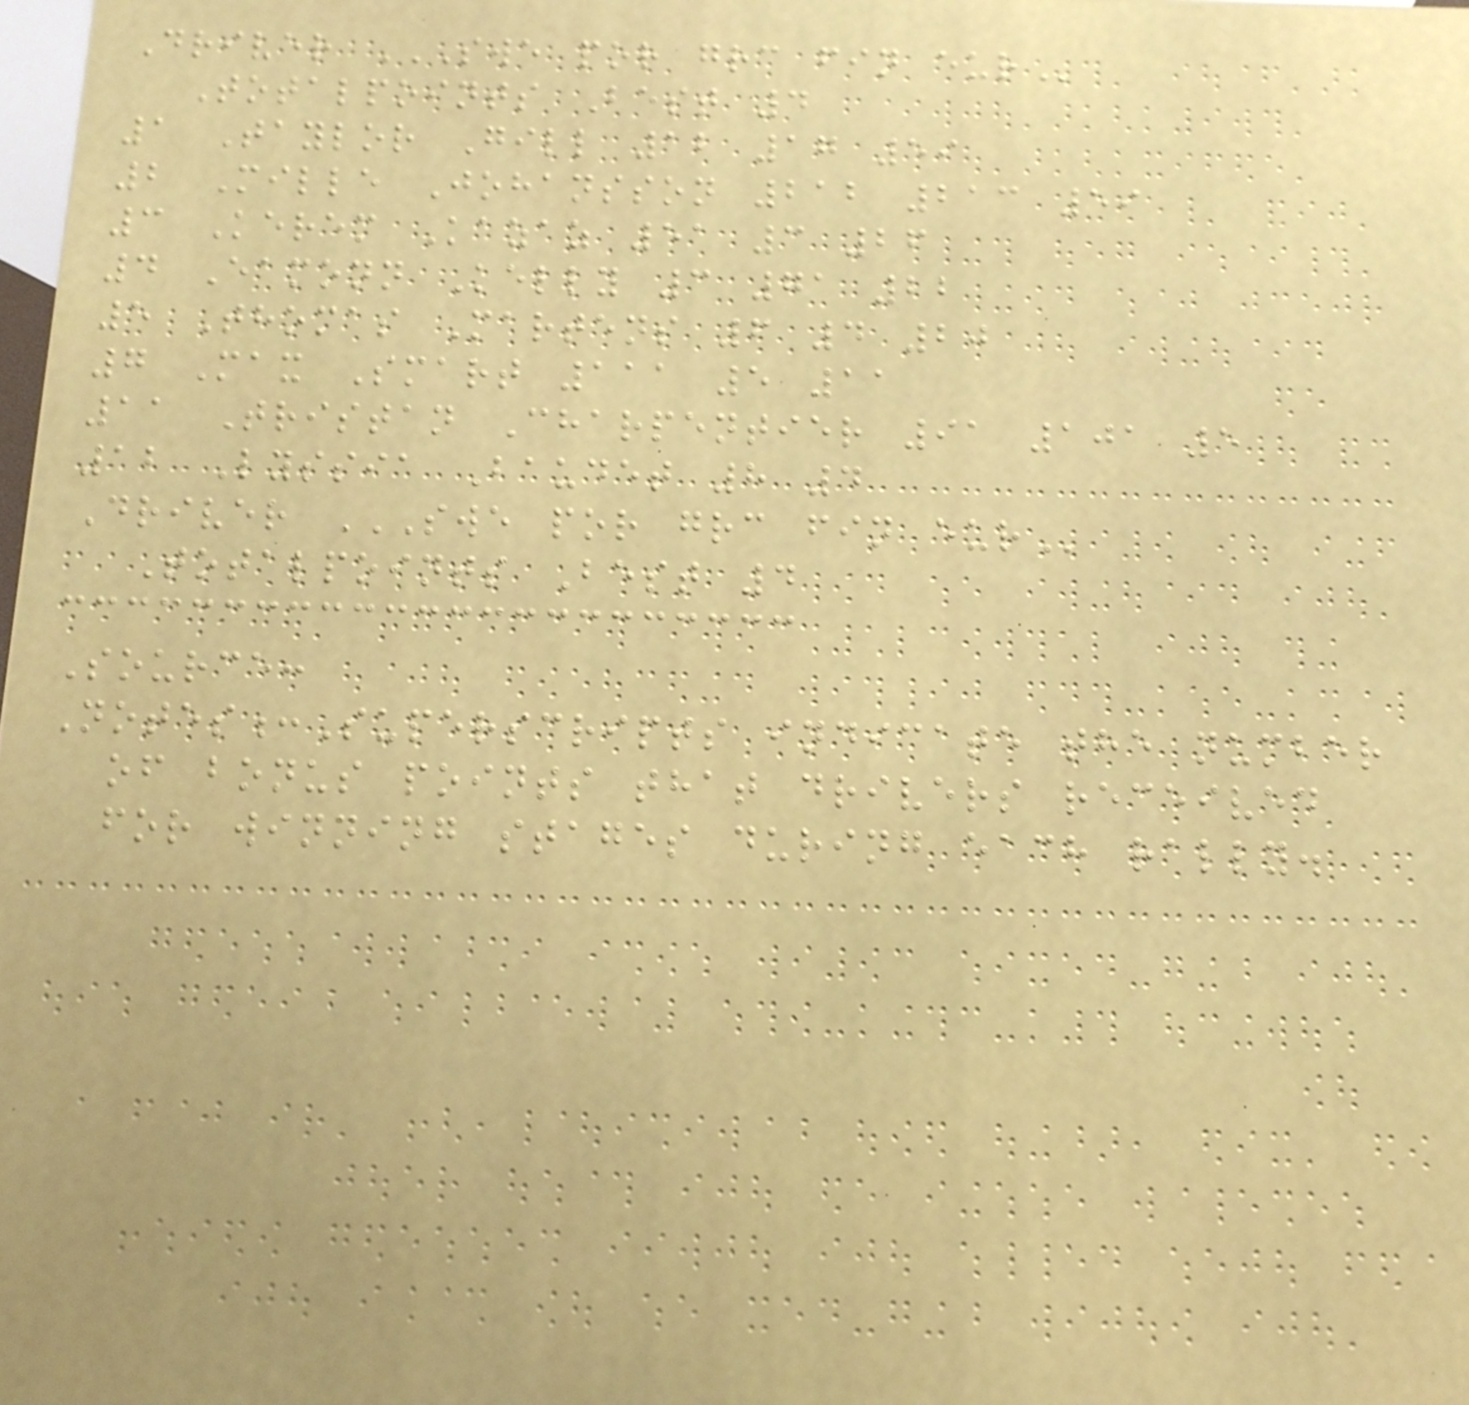Driver SWE POR GRC FIN EUR
Totalpoints Best 4
1 Taylor Gill 12 17 59
2 Mille Johansson 212 213 59
3 Kerem Kazaz 51 3 26
4 Eamonn Kelly 3 71 22
5 Thomas Martens 6 4 20
7 Max Smart 111 5 11
11 Tristan Charpentier 91 101 5
12 Lyssia Baudet 8 4
Driver SWE POR GRC FIN EUR
Totalpoints Best 4
Source:
Notes:Superscripts indicate the number
of bonus points that drivers received
for winning stages during each rally.
